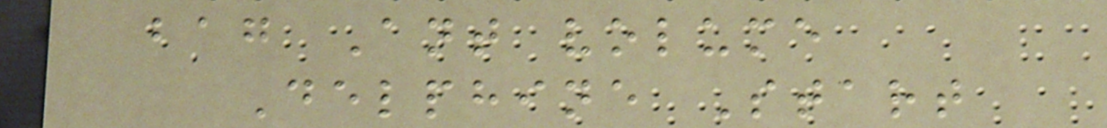bag Ant volume
Delphine Start
